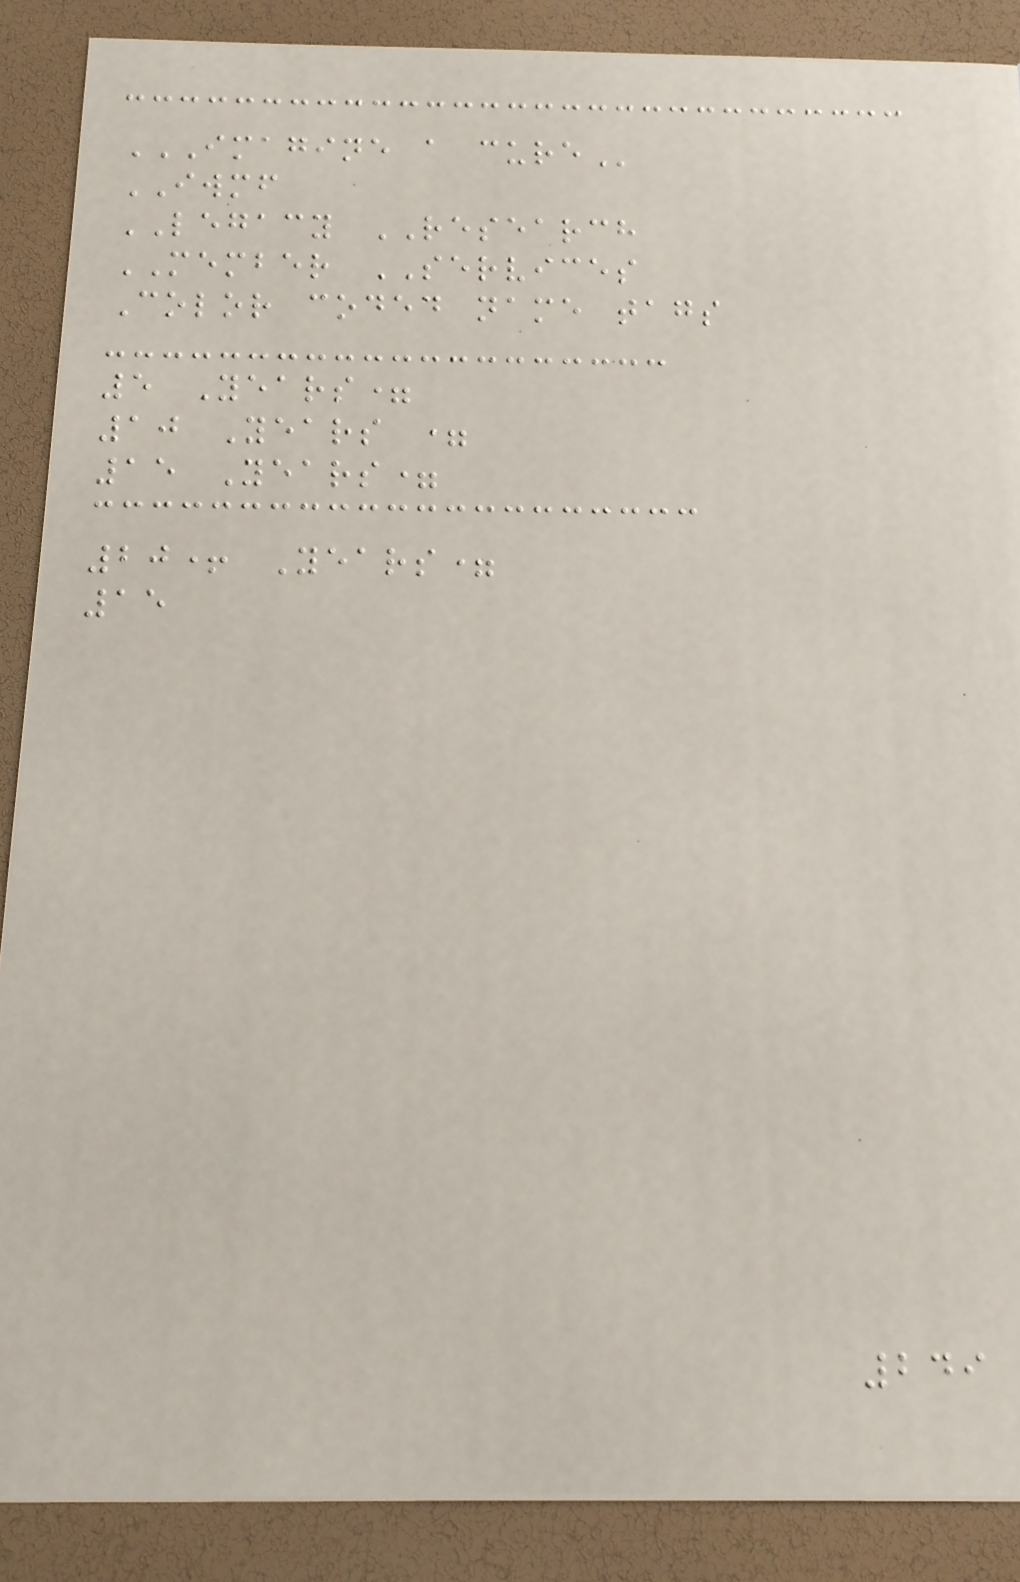IMAGINE A CURE
IWMF
LEGACY RESEARCH
MEMBER SERVICES
Color coded name tags
5 Years=
10 Years =
15 Years=
20+ Years=
15
249
